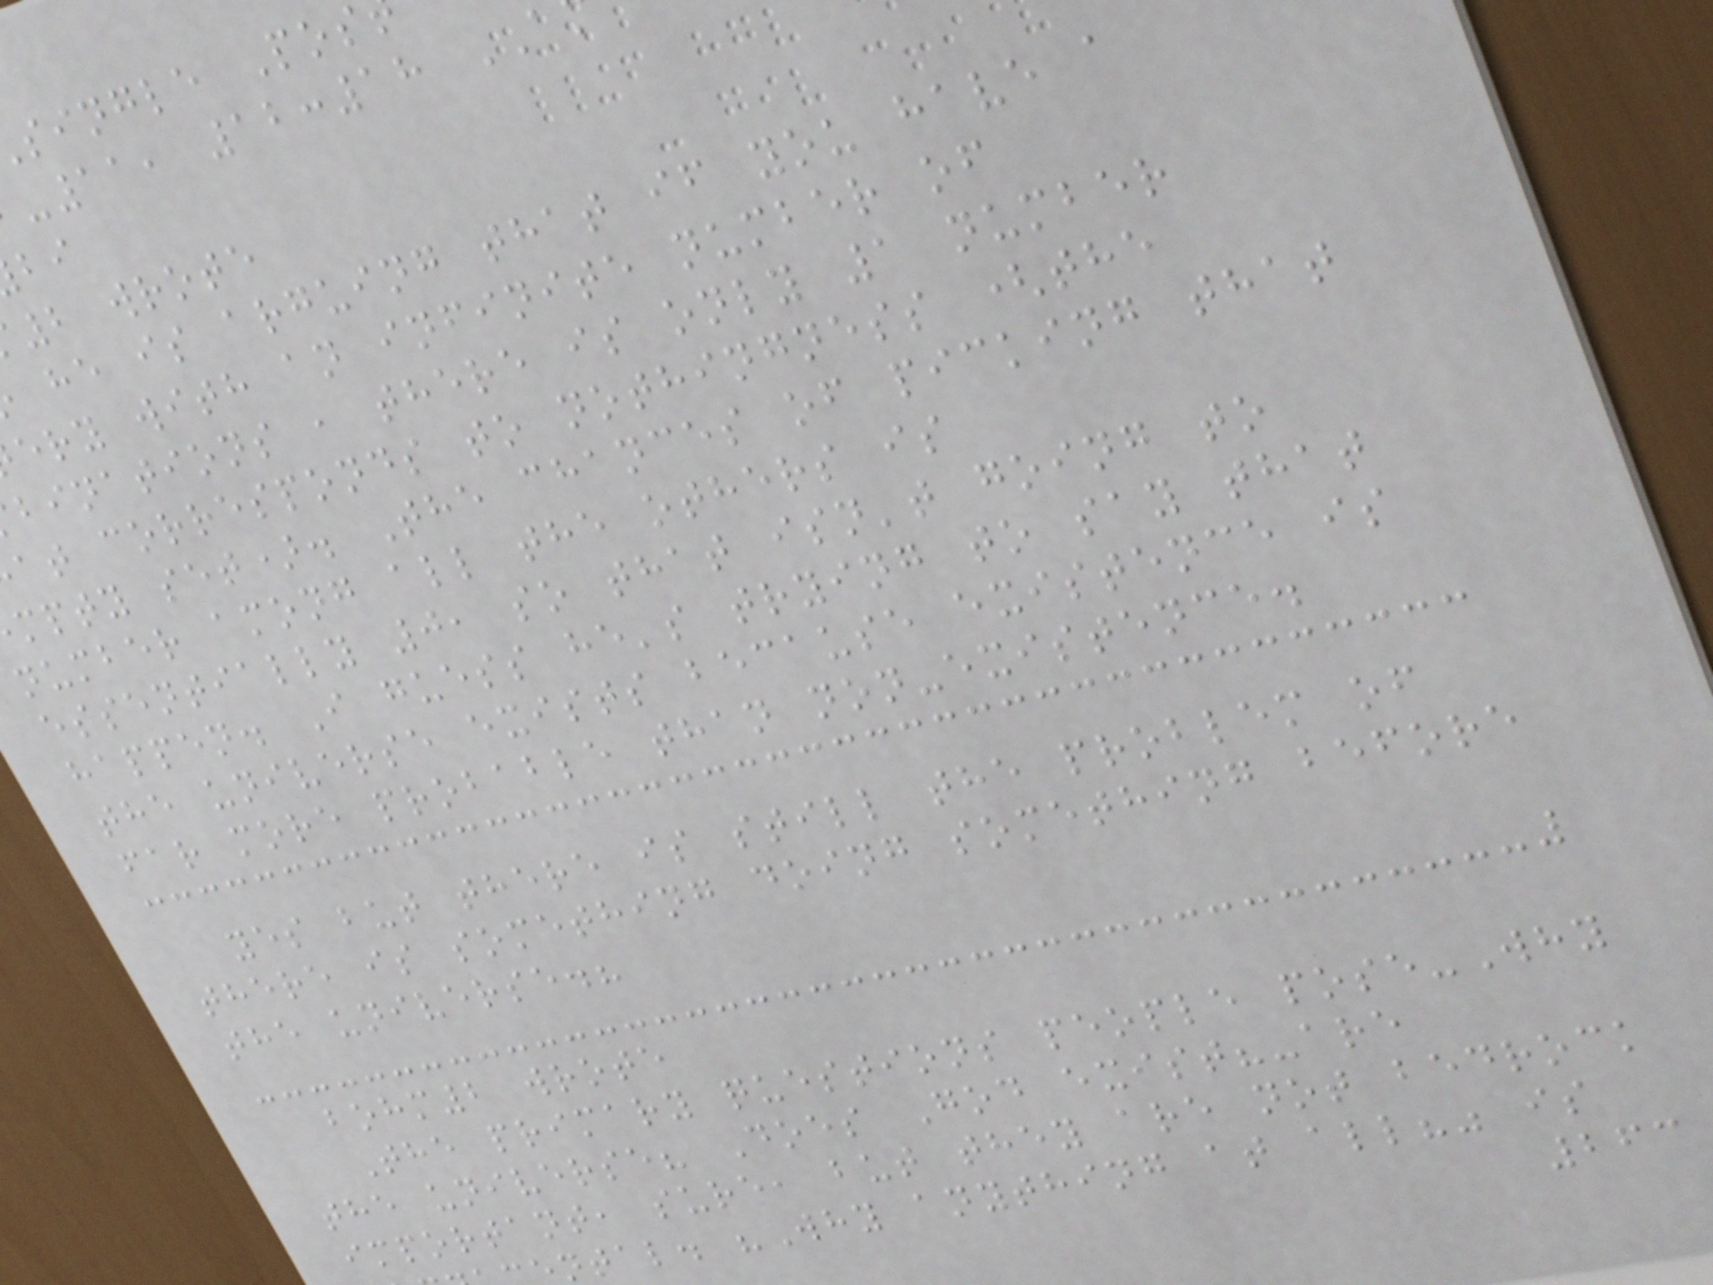single Pos
-11, 12:18
2 wrote
he is arguing that if you have a
ery with an infinite number of
binations , there is only 1 number
at corresponds to nothingness (the
mpty set). The chances of picking that
number among all the others is
essentially 0, so that isn't going to
happen. I guess he's trying to say that
the universe exists because existence is
far more probable than non-existence.
yes but there is still the problem of
there is something doing something before
the universe.?
bohm2 wrote
The primary questions people pose-Why
the universe? Does God exist?-are
important, sure, but they are not bedrock
ntal. "Why anything at all?" is
263
